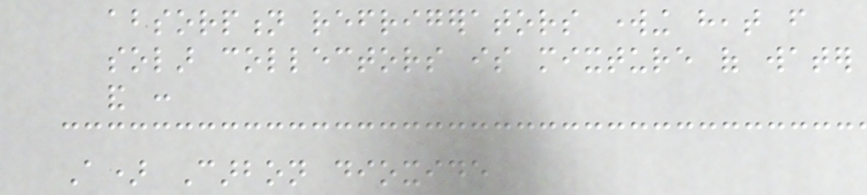absorption refrigerators working heat from
solar collectors is mixture of water
and :
A) Carbon dioxide
